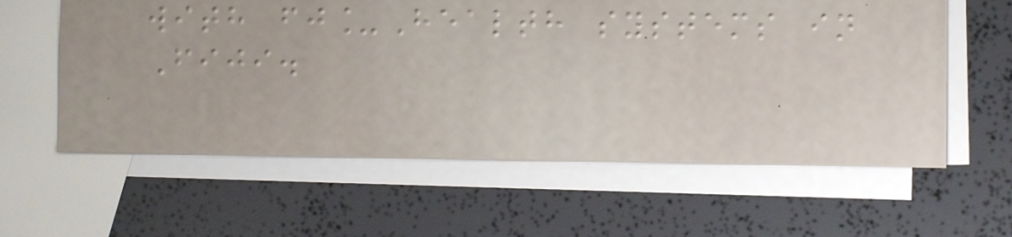with fj_Health systems in
Fiji.
